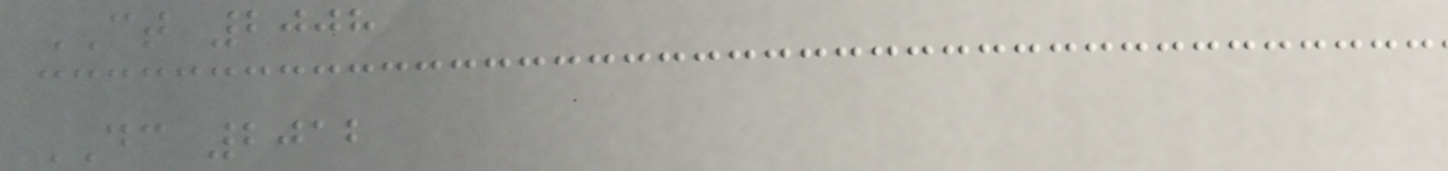CT 2008
DC 2012
